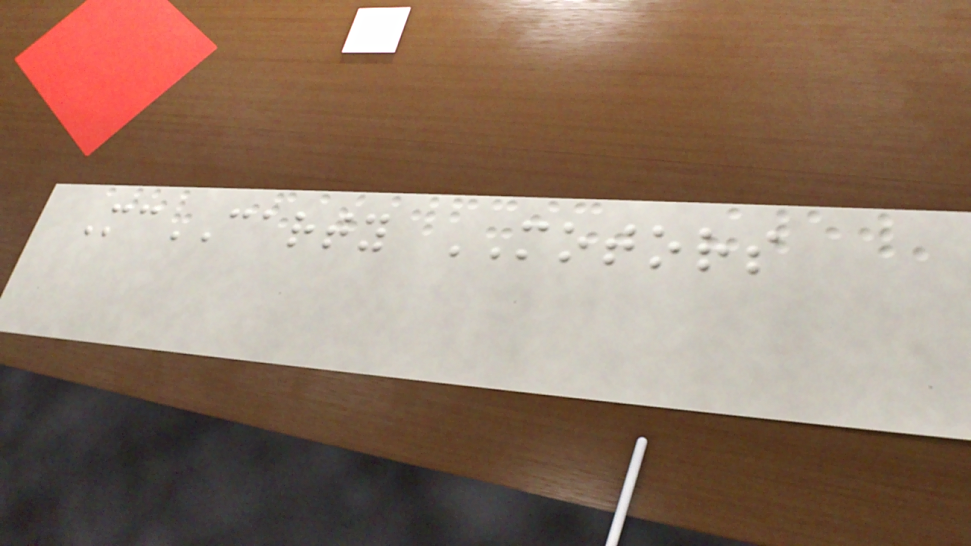McCARTY MOTORS
